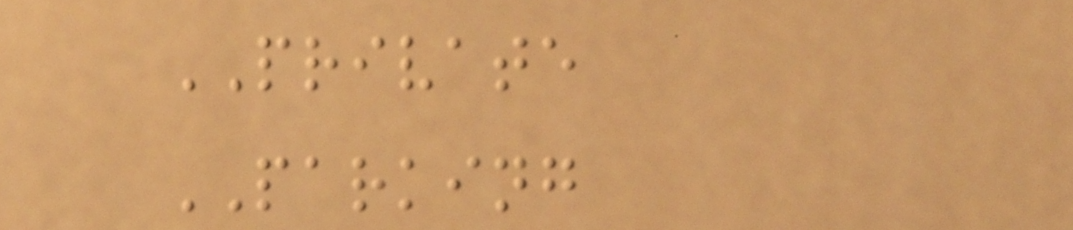PRIVATE
PARKING
